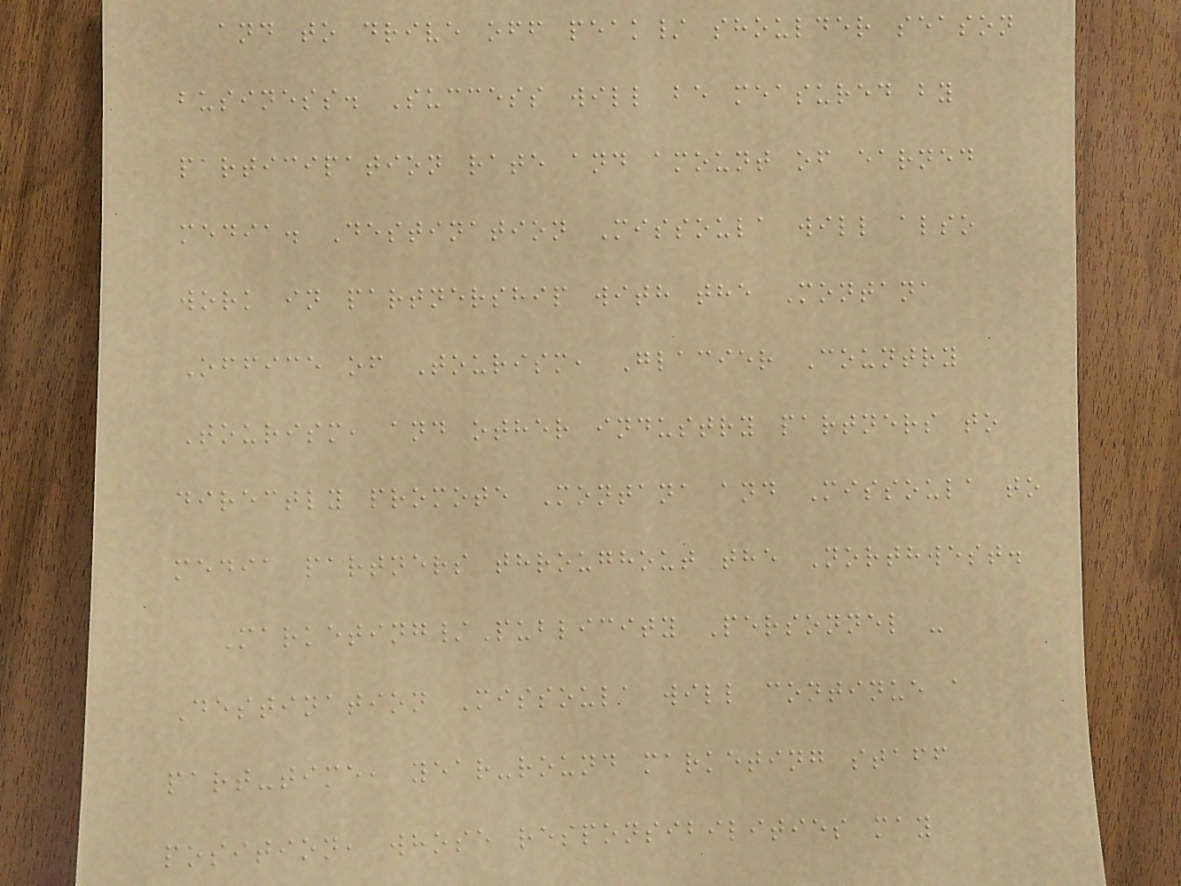and to drive off peak/ shoulder season
business. Success will be measured by
participation rate and amount of earned
media. Destination Missoula will also
work in partnership with the Montana
Office of Tourism, Glacier Country
Tourism, and other industry partners to
directly promote Montana and Missoula to
media partners throughout the Northwest.
Marketing/Publicity Personnel -
Destination Missoula will continue a
part-time, year-round marketing staff
position, whose responsibilities may
